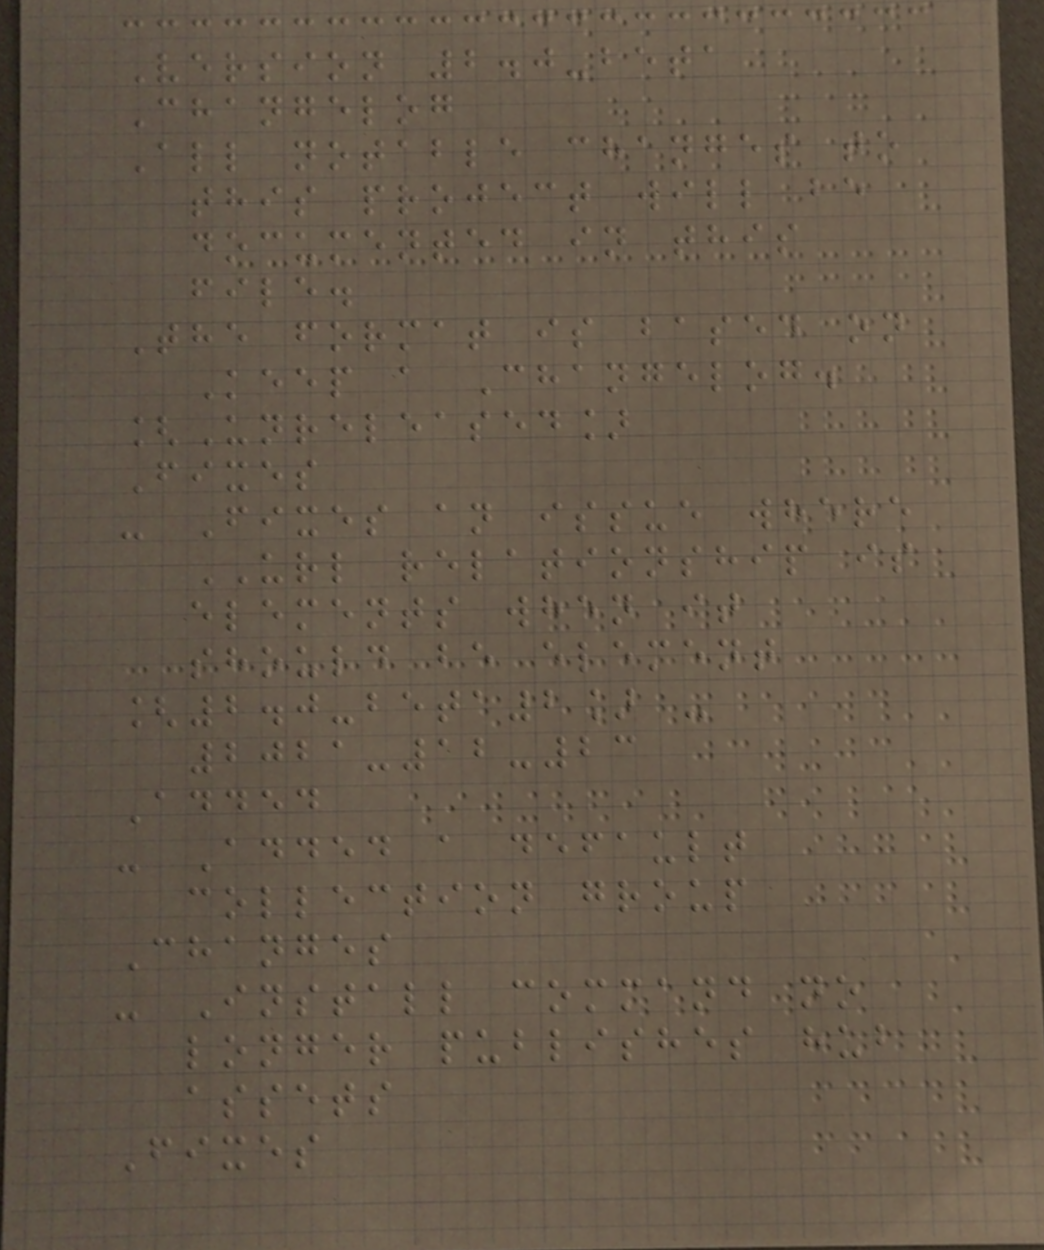Version 2.0-beta
Changelog
All notable changes to
this project will be
documented in this
file.
The format is based on
Keep a Changelog.
[Unreleased]
Fixes
- Fixes an issue where
URL relationship is
elements when it
should be element
[2.0-beta2] -
2021-12-23
Added
- Added a default
collection group
Changes
- Install command no
longer publishes hub
assets
Fixes
